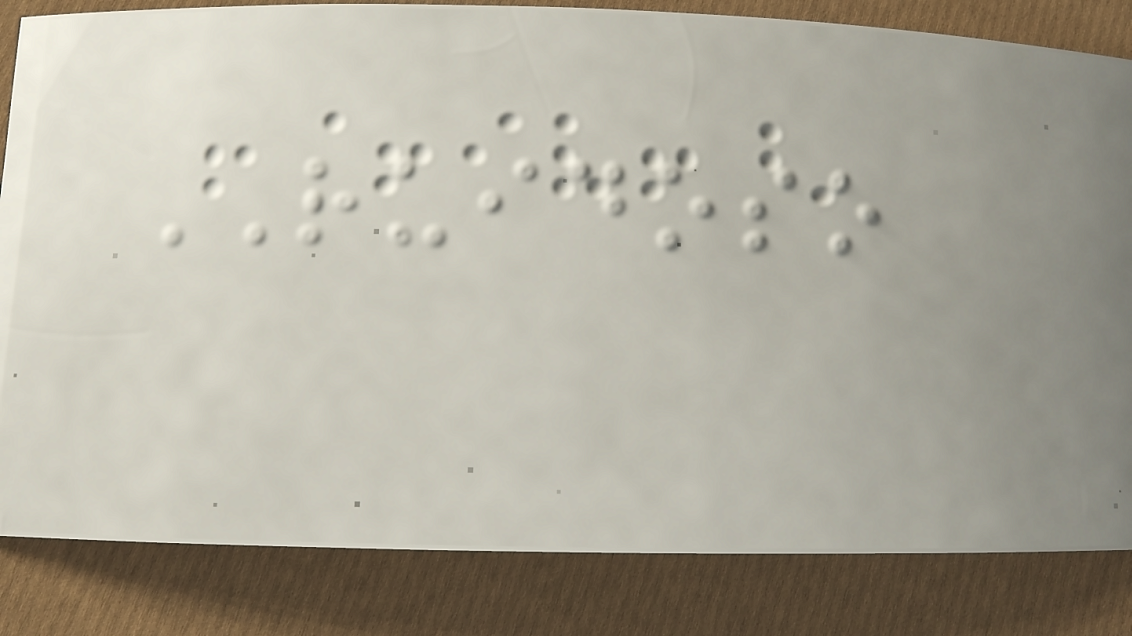RUIDOSO
